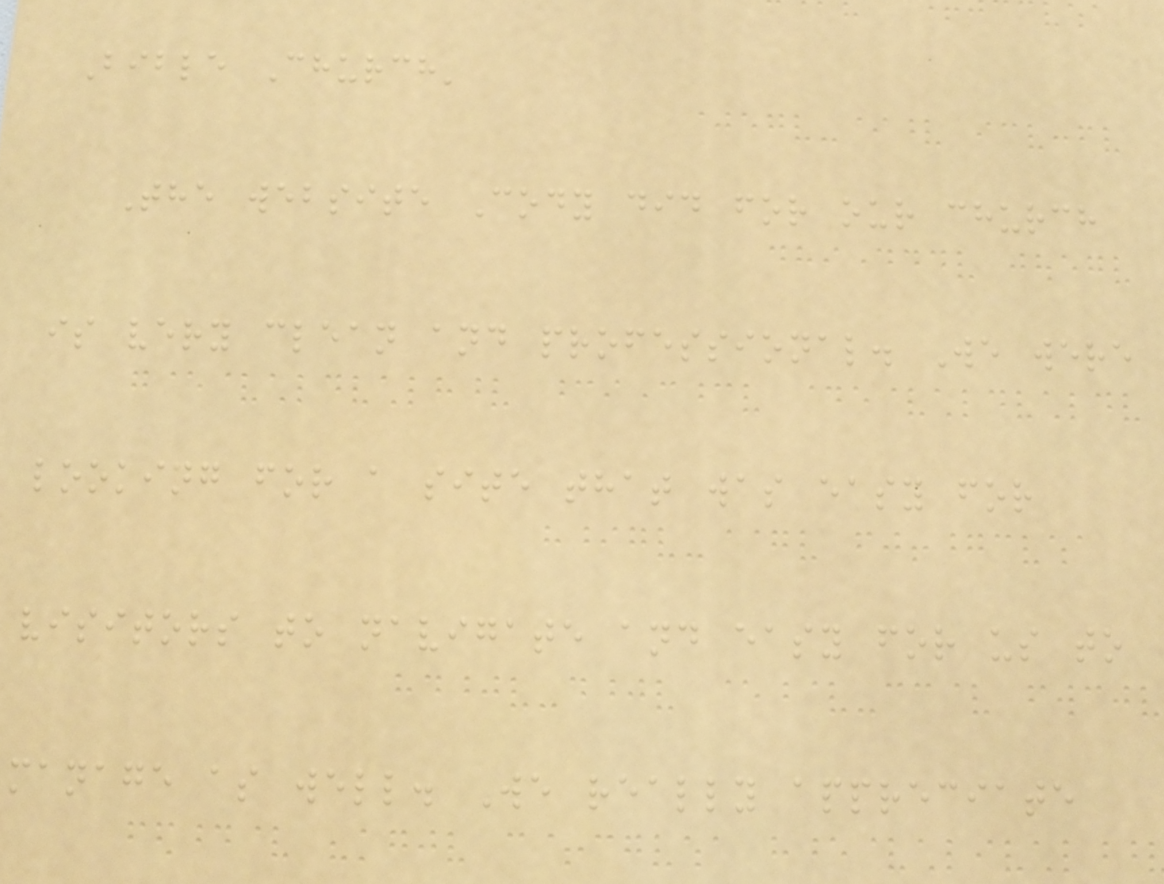Bible Church'
The website Cody did for our church
is very clean and professional. We were
looking for a site that was easy for
visitors to navigate and easy for us to
manage as well. We really appreciate
